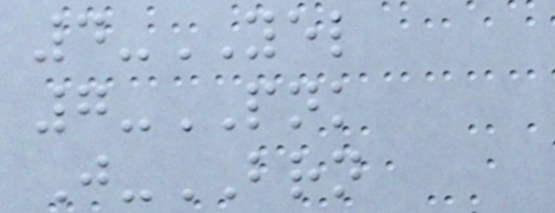4-YEL
7-PNK
J-BRN
